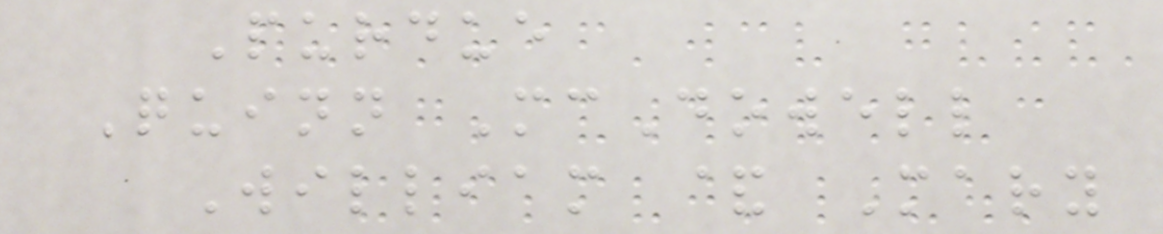Purdue
Quinn McDowell
William & Mary
